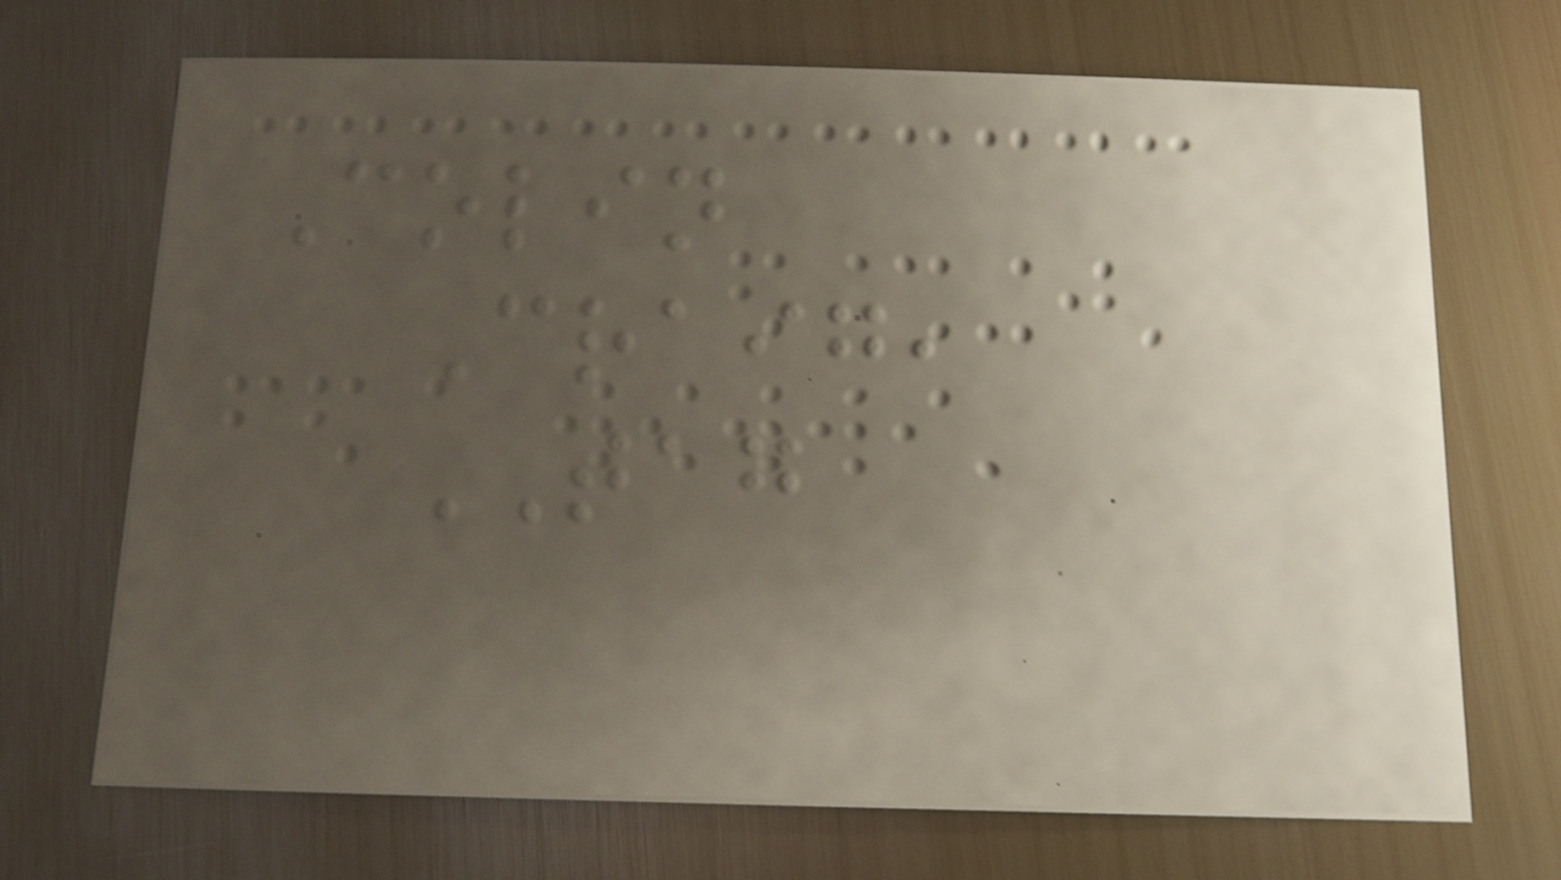Colin
Craig,
TAG
